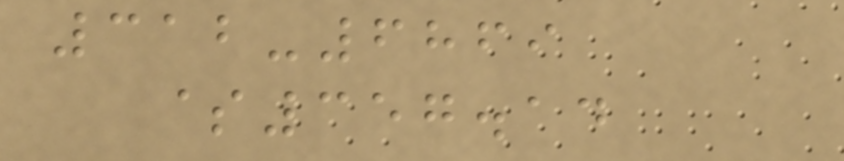312-6869
$357.14
